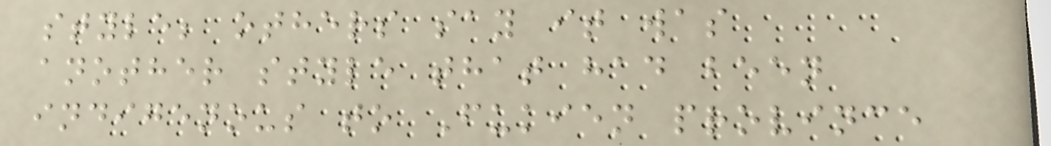style; others say it was
another style that had been
indigenous to Fukien province
